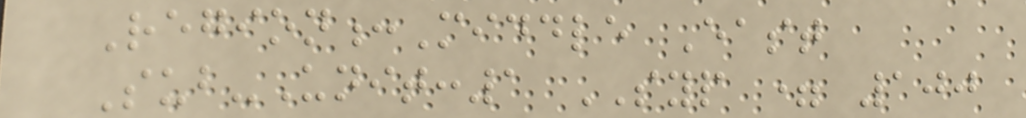Region:Middle East
Sub-Unit:1 SYP = 100
